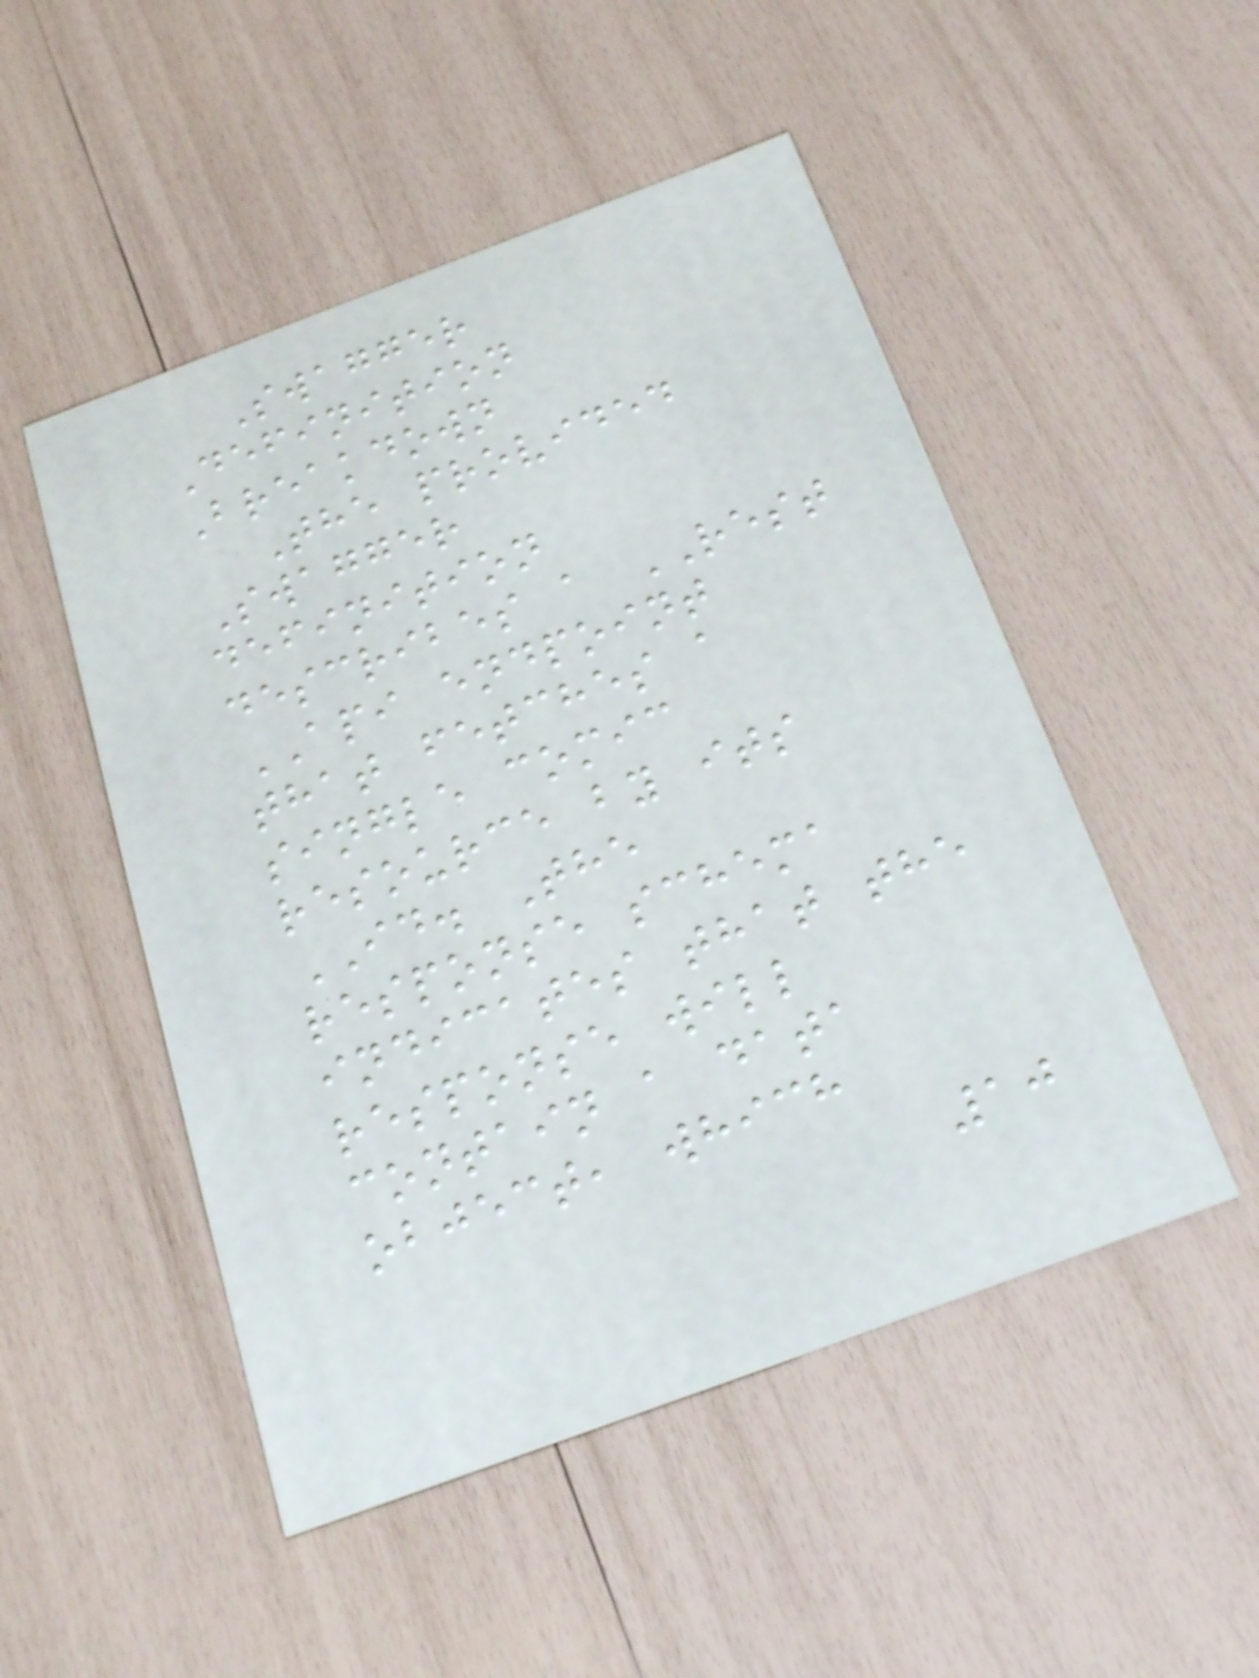Swagger
Definition
Breakdown
The provided
Swagger
definition
describes a REST
API endpoint
that fetches a
single comic
resource by its
ID. The
response schema
indicates that the
response will
contain a data
object, which
10
